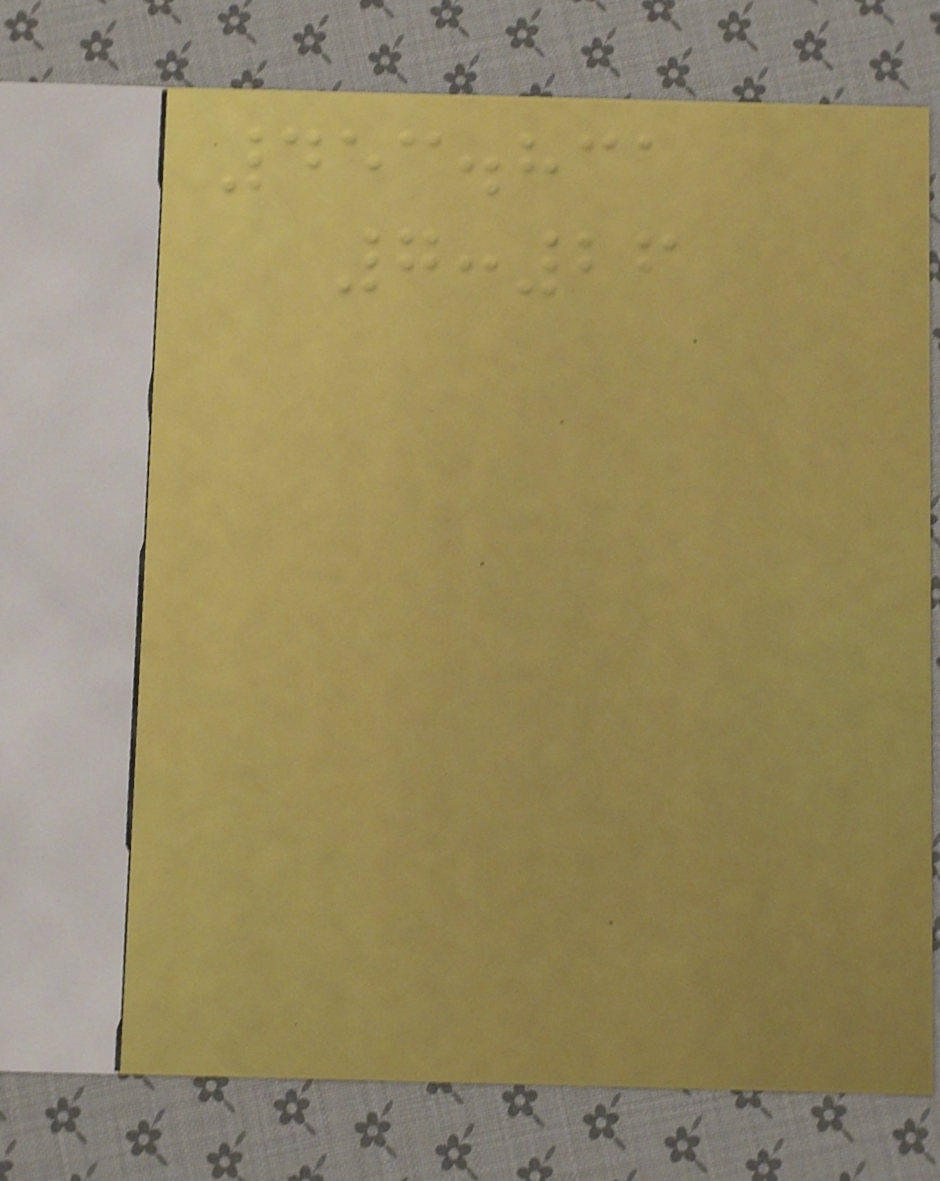453.831
7:26
